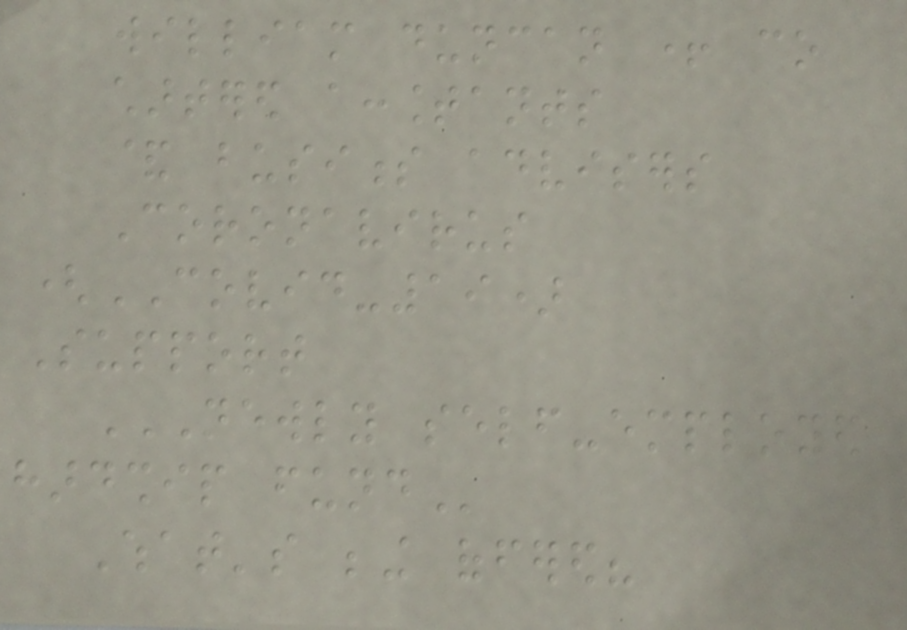william duncan + co
chartered accountants
& business advisers
Coronavirus
(COVID-19)
Support
NEWLY SELF-EMPLOYED
HARDSHIP FUND
What's being offered?
